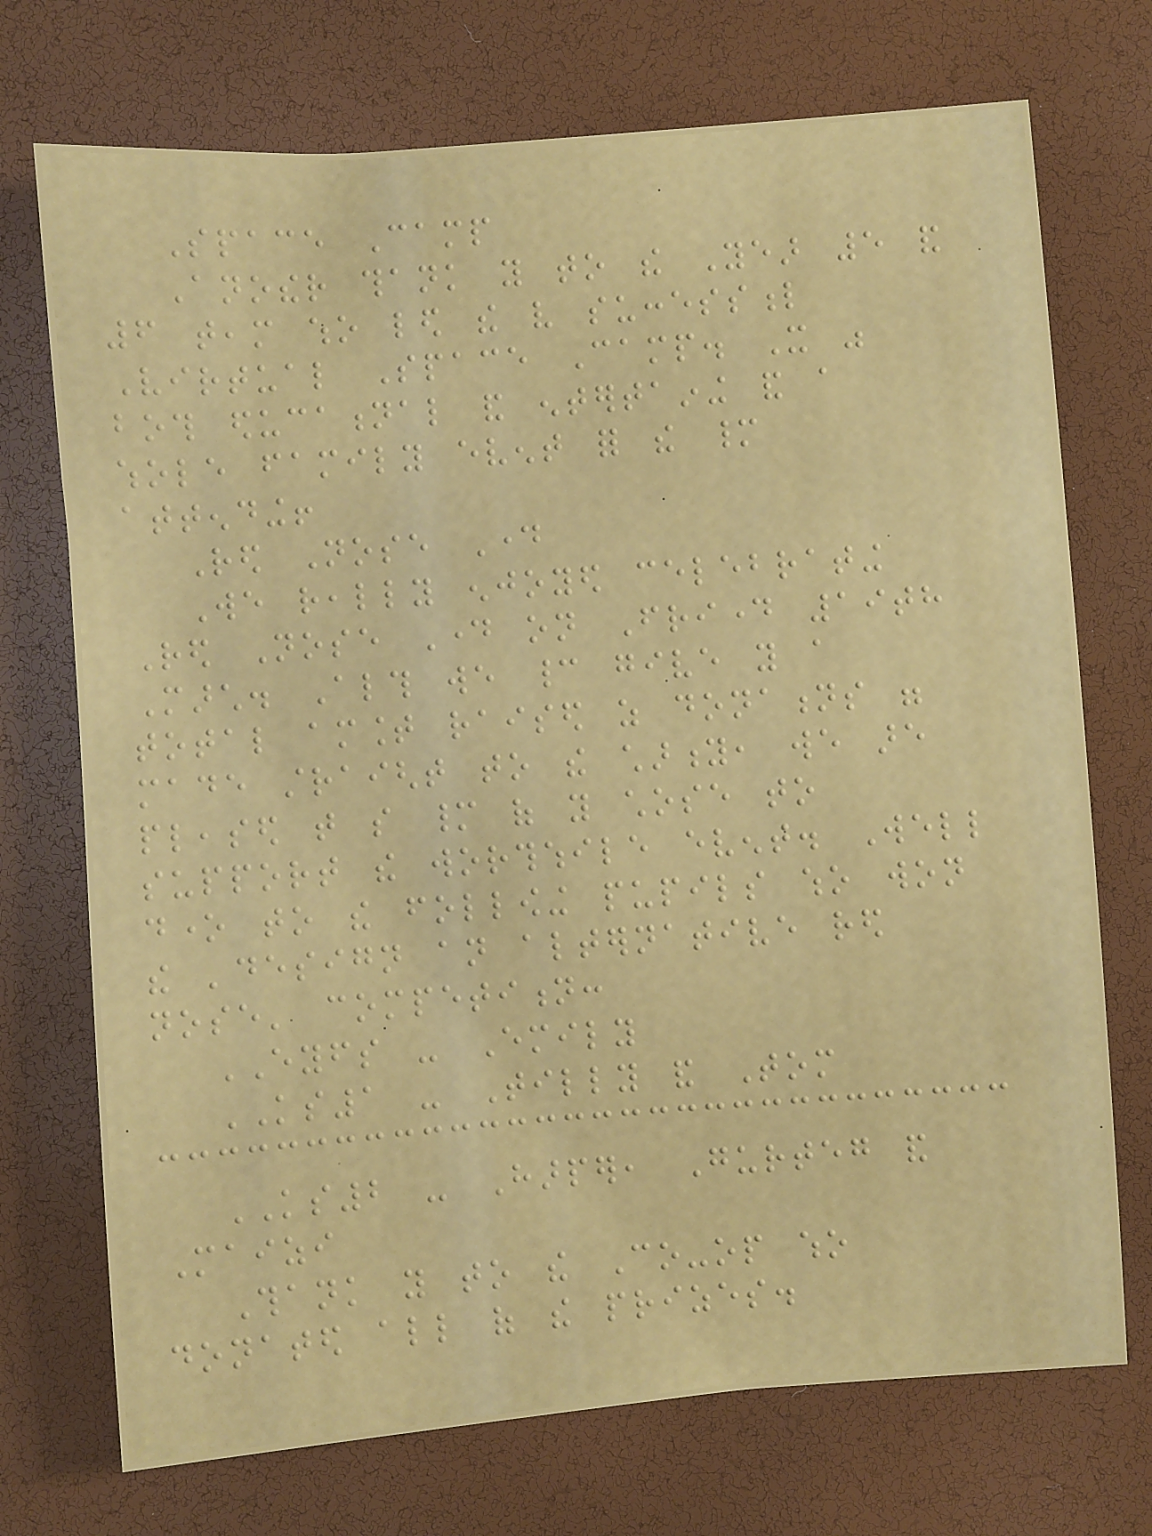Space Camp
Another thank you to the Year 5 and
6 team who led the very successful
Virtual Space Camp. It was
both educational and entertaining and a
whole family event for the many
attending!
Red Nose Day
We really enjoyed celebrating
Red Nose Day on Friday 19th
March. Although we cannot give you a
total amount raised as donations were
made straight to the charity, we are
pleased that so many of you chose to
support the worthwhile event. Well
done to the following pupils who won
the 'design an alternative red
nose' competition:
EYFS - Emily
KS1 - Tilly and Tom
KS2 - Harper, Gurteg and
Maizi
Thank you to the Co-op who
donated all of the prizes.
